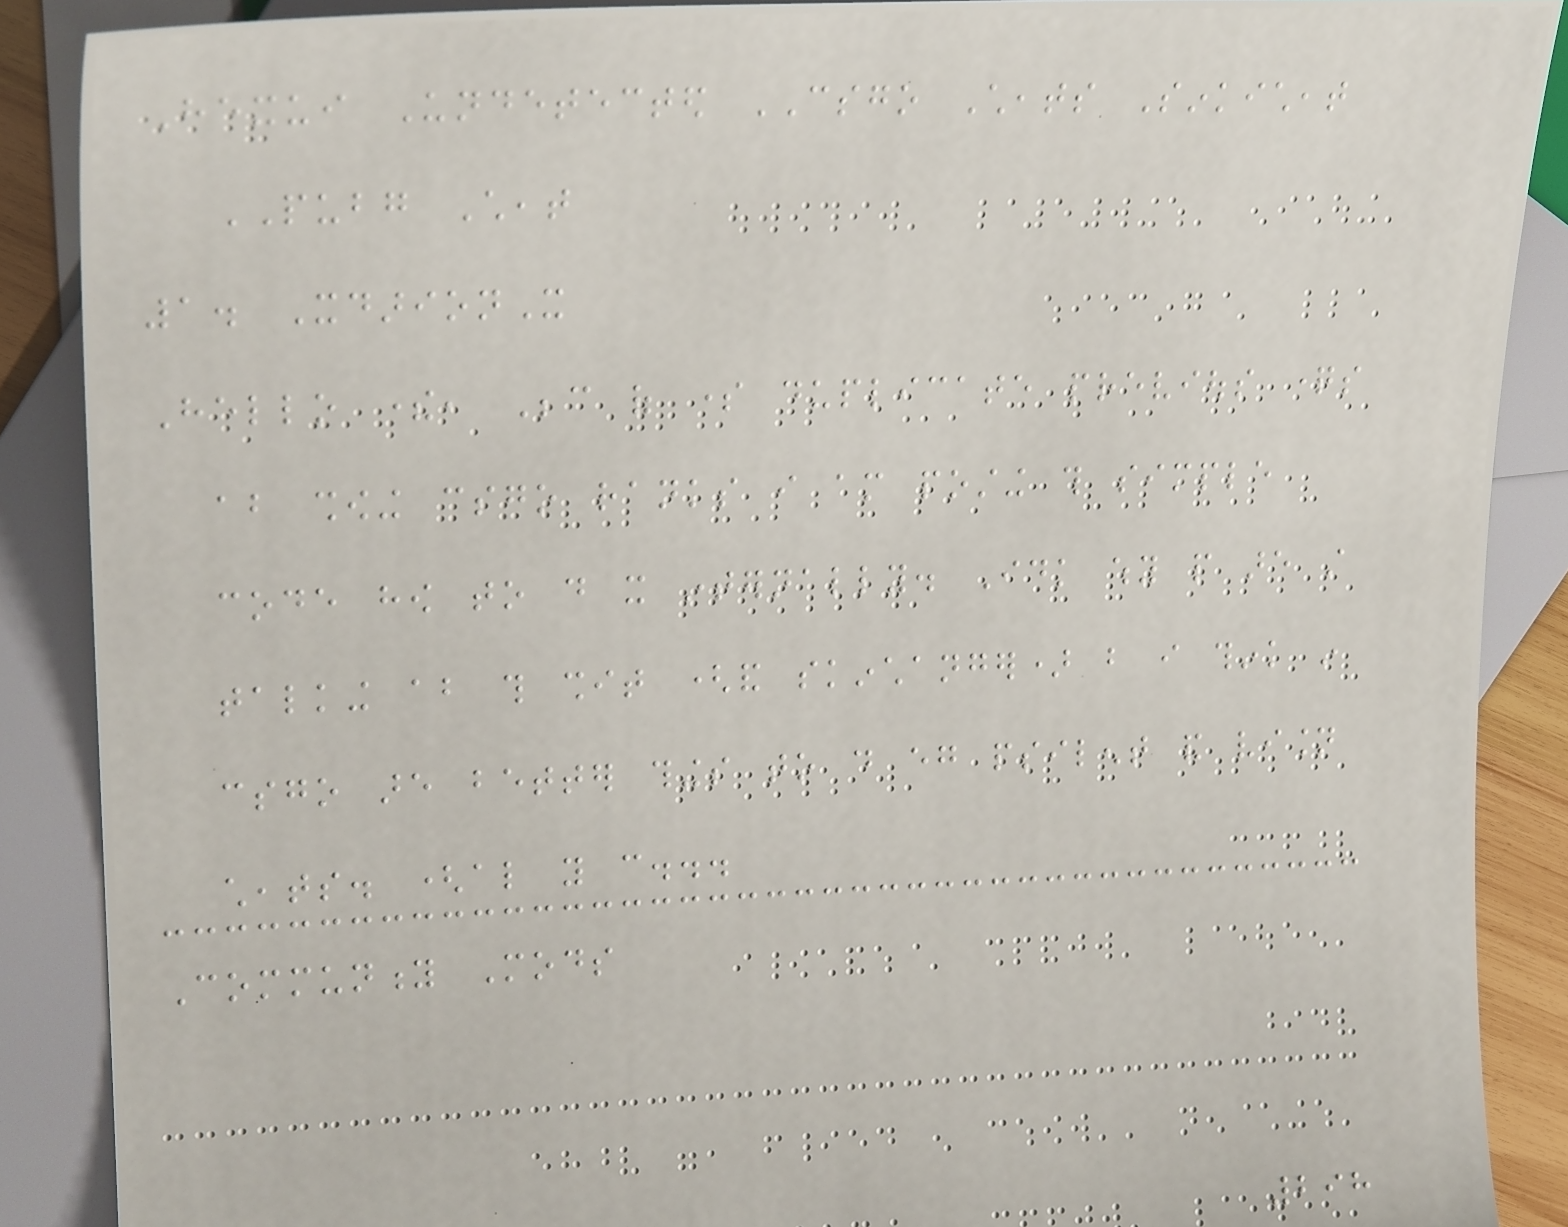Hexui Undetected CSGO Cheats Sinkicheat
PUBG Cheat
1. XdarionX
Hello there, Because of some duplicate previous questions
about showing csgo ranks i am posting this simple
code how to do it internally. Idk why people are still
talking about this shit (and skinchanger) but i think in
csgo are better things to do eg psilent and vision
cheats. (also you can...
Community Mods
298
